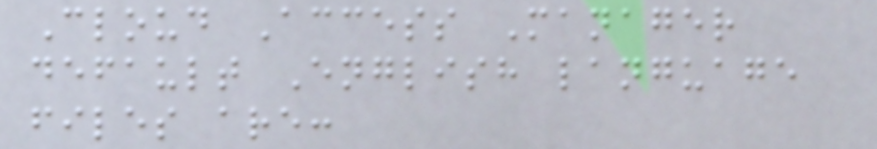Cloud Access Manager
default English language
files are:
